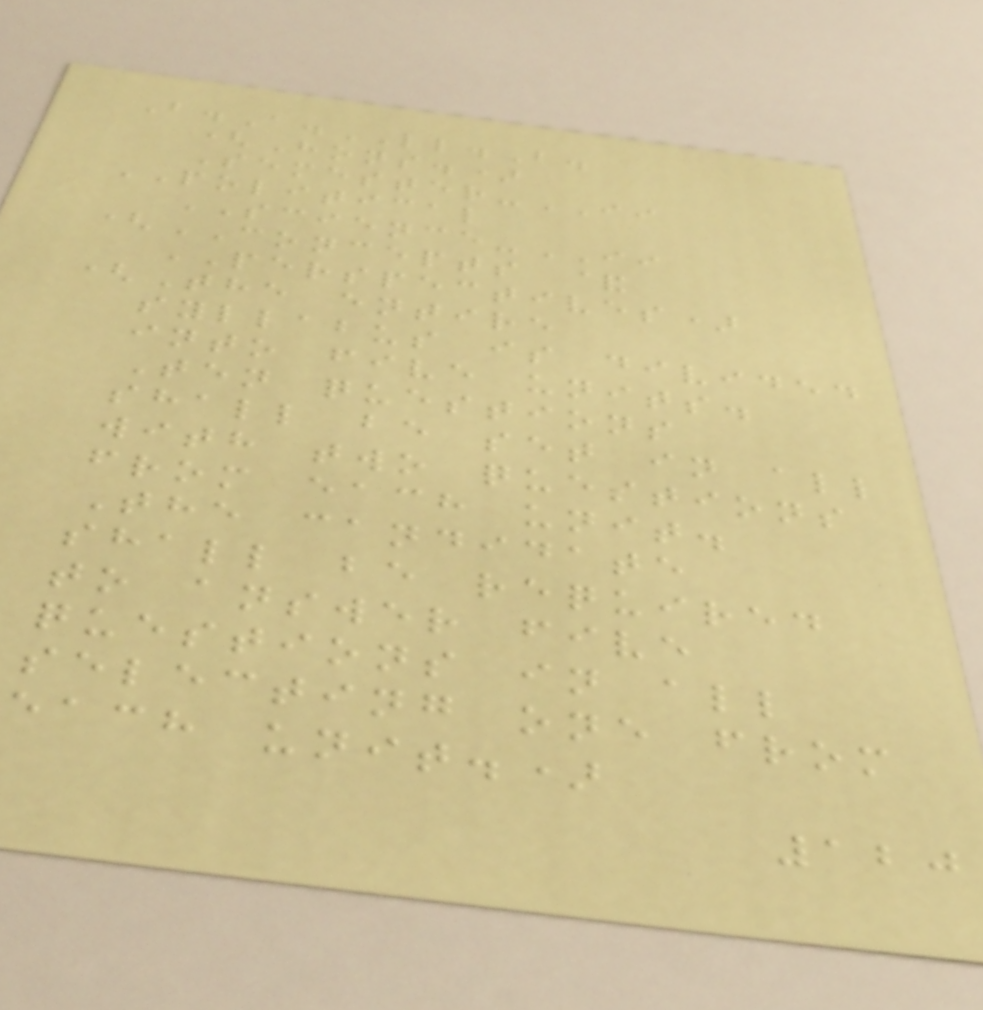B.A.LL.B.
(Hons.)
Semester-II
POLITICAL
SCIENCE-II
(CONCEPTS &
PERSPECTIVES)
(The entire
syllabus is divided
into five units.
Ten questions
shall be set in all
with two questions
from each unit.
The candidate
shall be required
to answer five
questions in all
selecting one from
each unit.)
120
